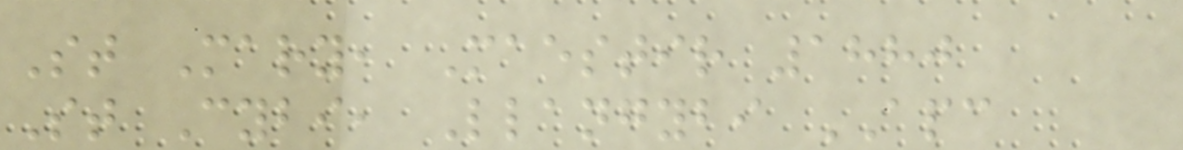St Mary, Maestir 1880
St Cybi, Llangybi APC
